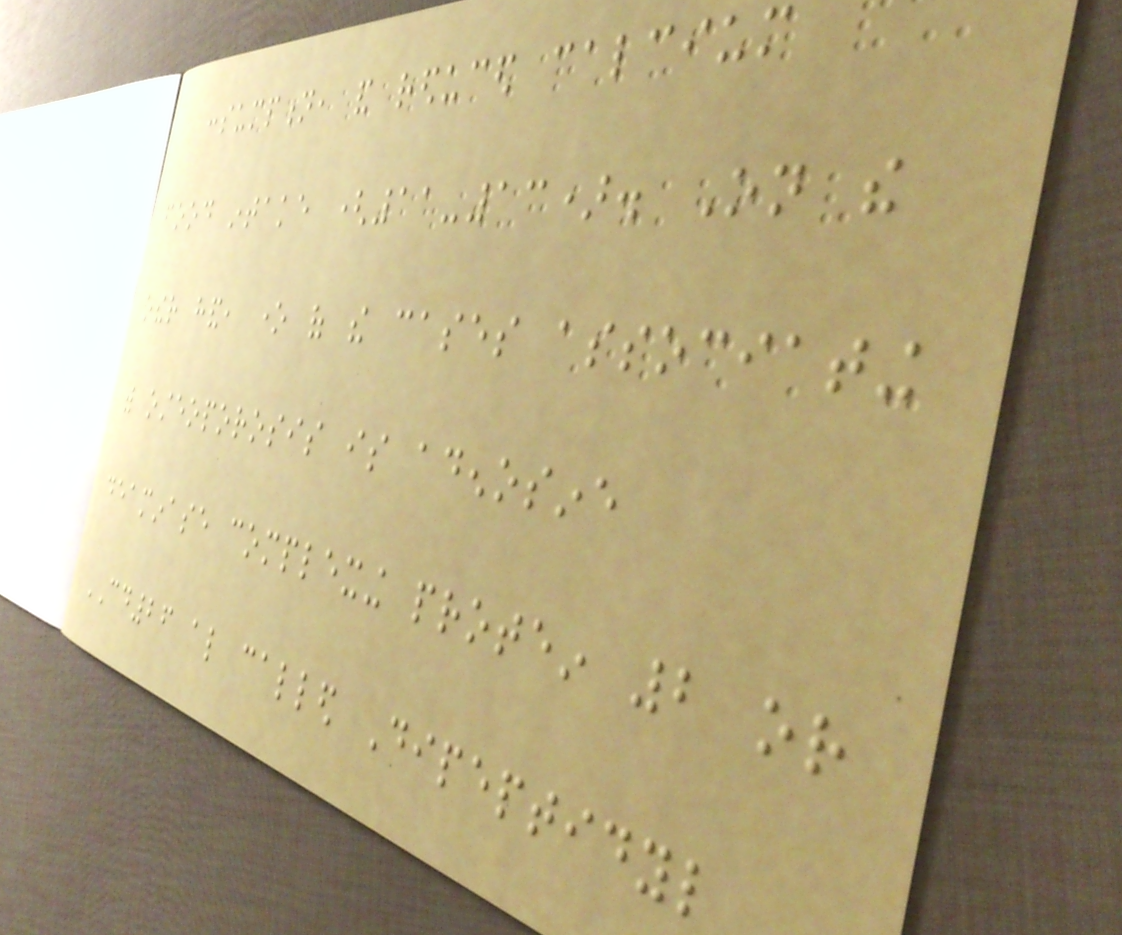consumption, and reduced calcium
food intake (11-13). On the
other hand, one of the cases associating
with osteoporosis is adenosine
deaminase complexing protein 2 or
CD26 also called Dipeptidyl
